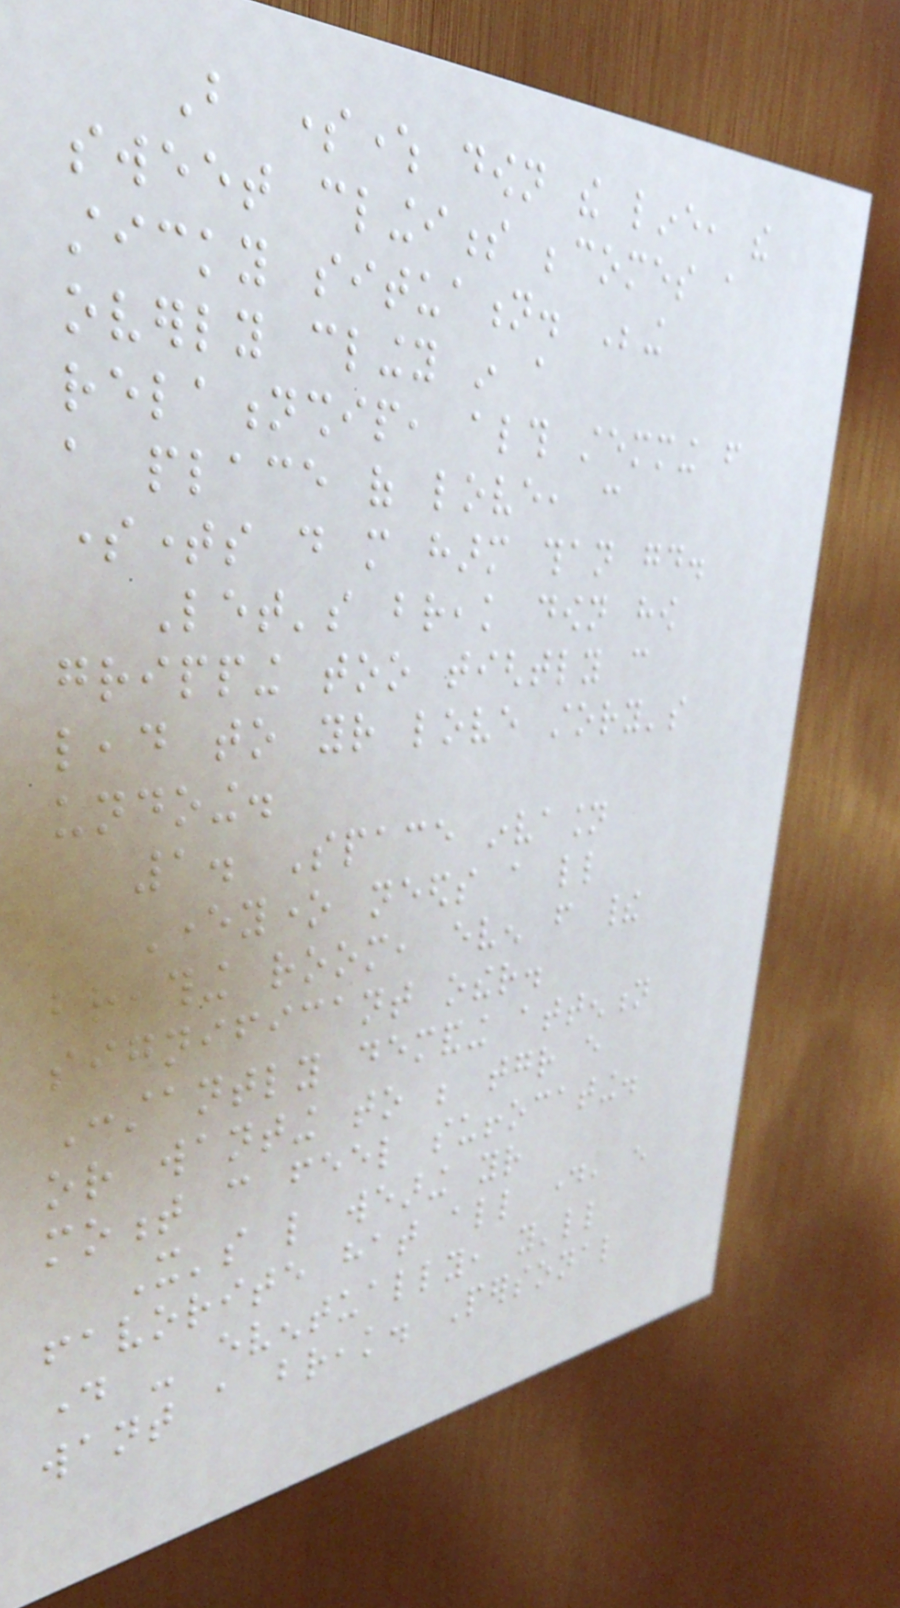But somewhere down the line, the
sweet clinginess becomes a
sticky situation. Being
overly clingy in a
relationship, although stemming from
a place of love, can
sometimes do more harm than good.
Let's break down how
gripping too tightly can
lead to your love story's
undoing.
1. Space invasion
Everyone needs a little
breathing room, even from their
significant other.
Constantly demanding attention
or wanting to be together every
moment can feel suffocating.
It's like wearing your
favorite hat all day, every
day - eventually, you'll
want a break. Personal
